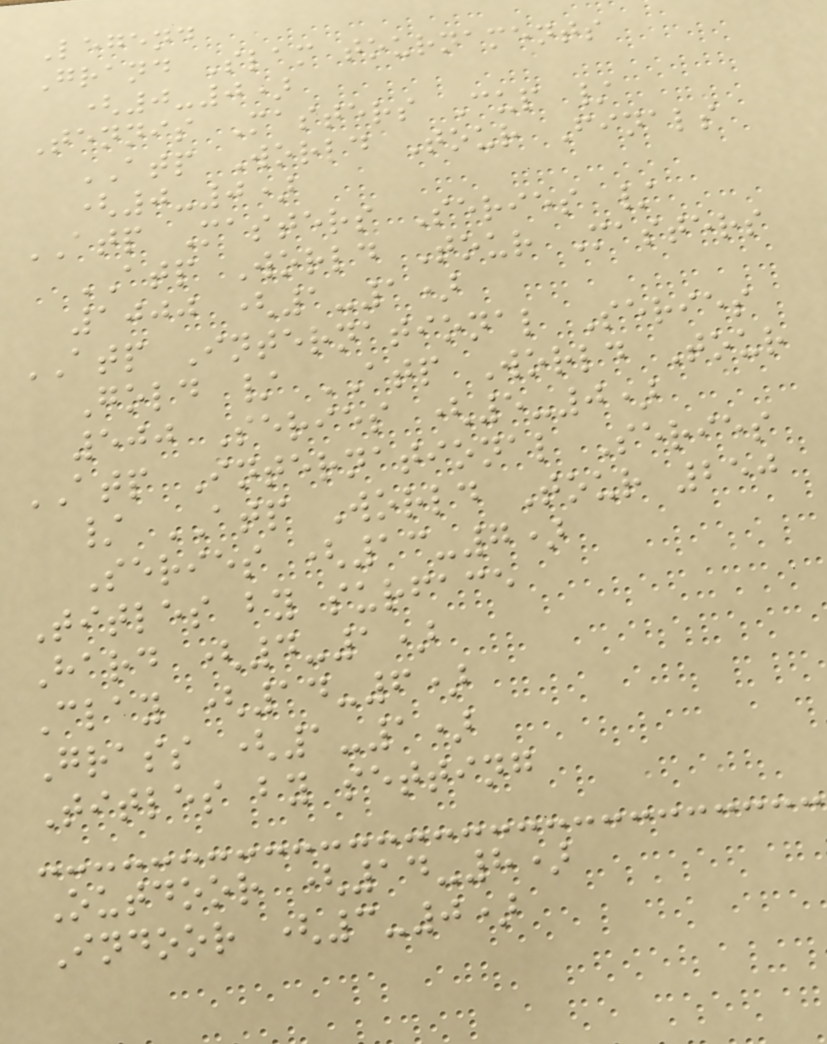Legend
Grand Slam tournaments
(0-0)
Tennis Masters Cup /
ATP World Tour Finals
(0-0)
ATP Masters Series /
ATP World Tour Masters
1000 (1-1)
ATP International Series
Gold / ATP World Tour
500 Series (5-0)
ATP International Series
/ ATP World Tour 250
Series (13-7)
Titles by surface
Hard (4-1)
Clay (14-6)
Grass (1-1)
Titles by setting
Outdoor (14-8)
Indoor (3-0)
